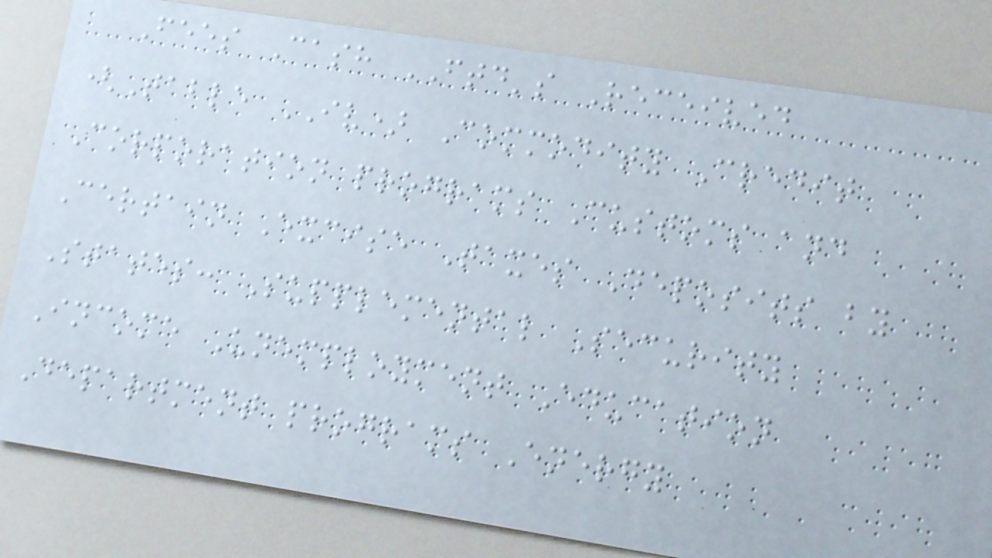Fees Cash FTD's Received
(Table IV) Commodity Credit
Corporation programs Customs and
Certain Excise Taxes Deposits by
States: Supplemental Security
Income Unemployment Education
Department programs Energy
